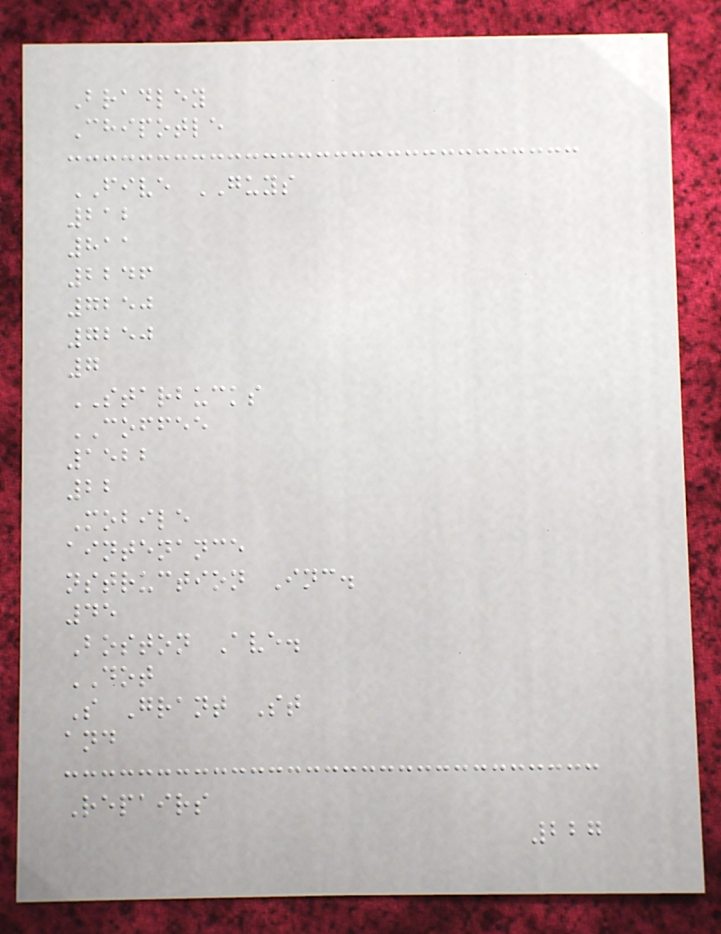Bradley
Chipotle
FIVE GUYS
212
811
2246
7250
7250
7
STARBUCKS
COFFEE
1522
22
Mobile
aintenance
nstruction Inc.
45
Boston Ave.
DOT
S Grant St
and
Repairs
227
